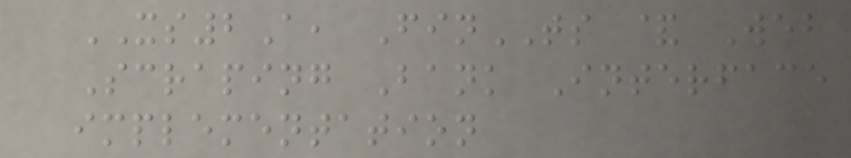XS2A, FinTS & Web
Scraping Bank Interface
implementation
